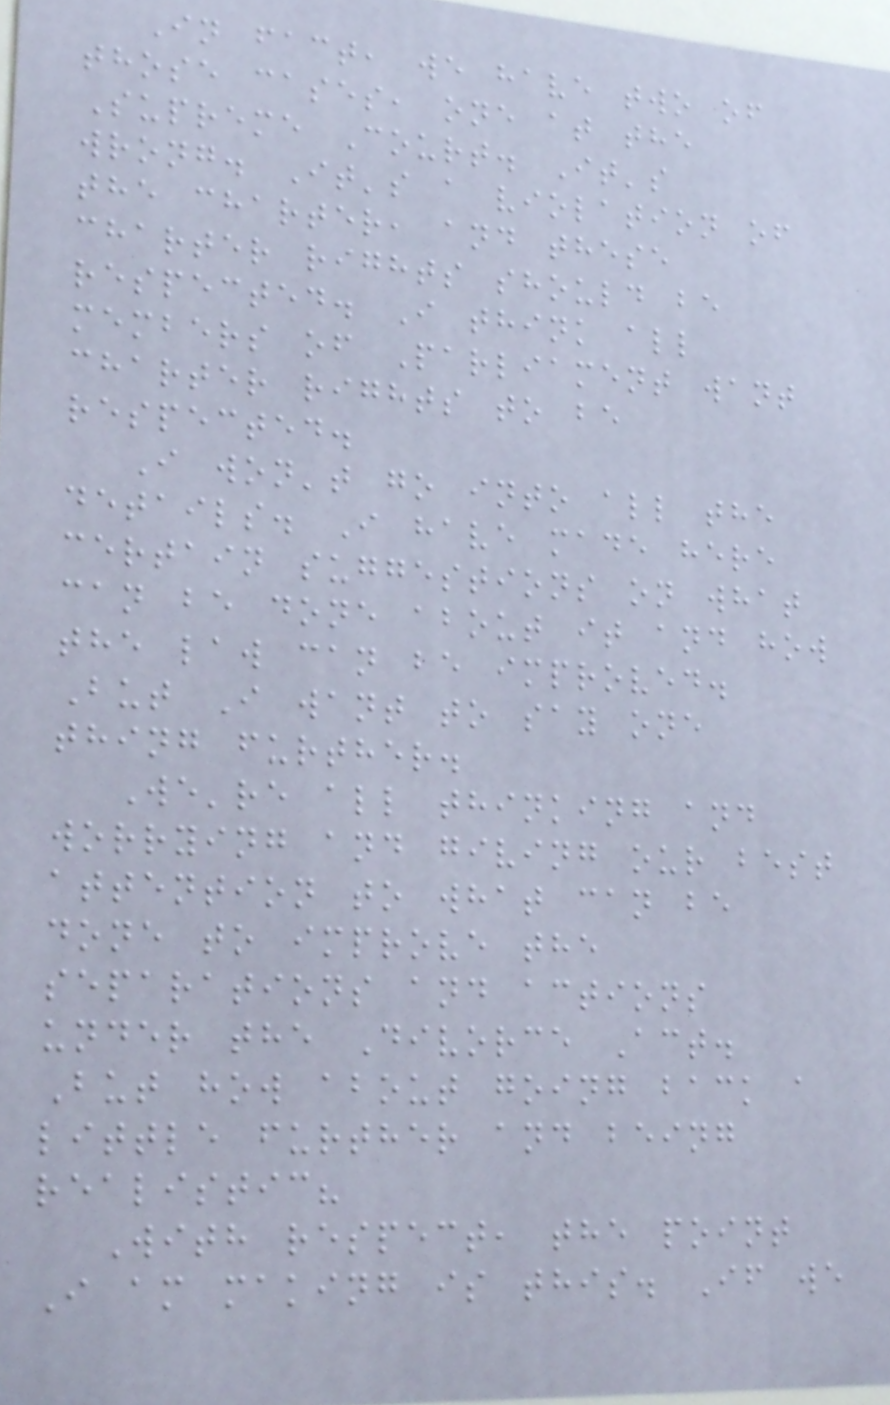In fact, we have two of
those cases, one at the
Supreme Court. It's
wrong. It's a violation of
the charter, and these
charter rights should be
respected. I think all
members of Parliament want
charter rights to be
respected.
I won't go into all the
details. I have made here
certain suggestions on what
can be done about it and how
the law can be improved.
But I want to say one
thing further.
We're all thinking and
worrying and giving our best
attention to what can be
done to improve the
separations and actions
under the Divorce Act.
But how about going back a
little further and being
realistic?
With respect, the point
I am making is this. If we
